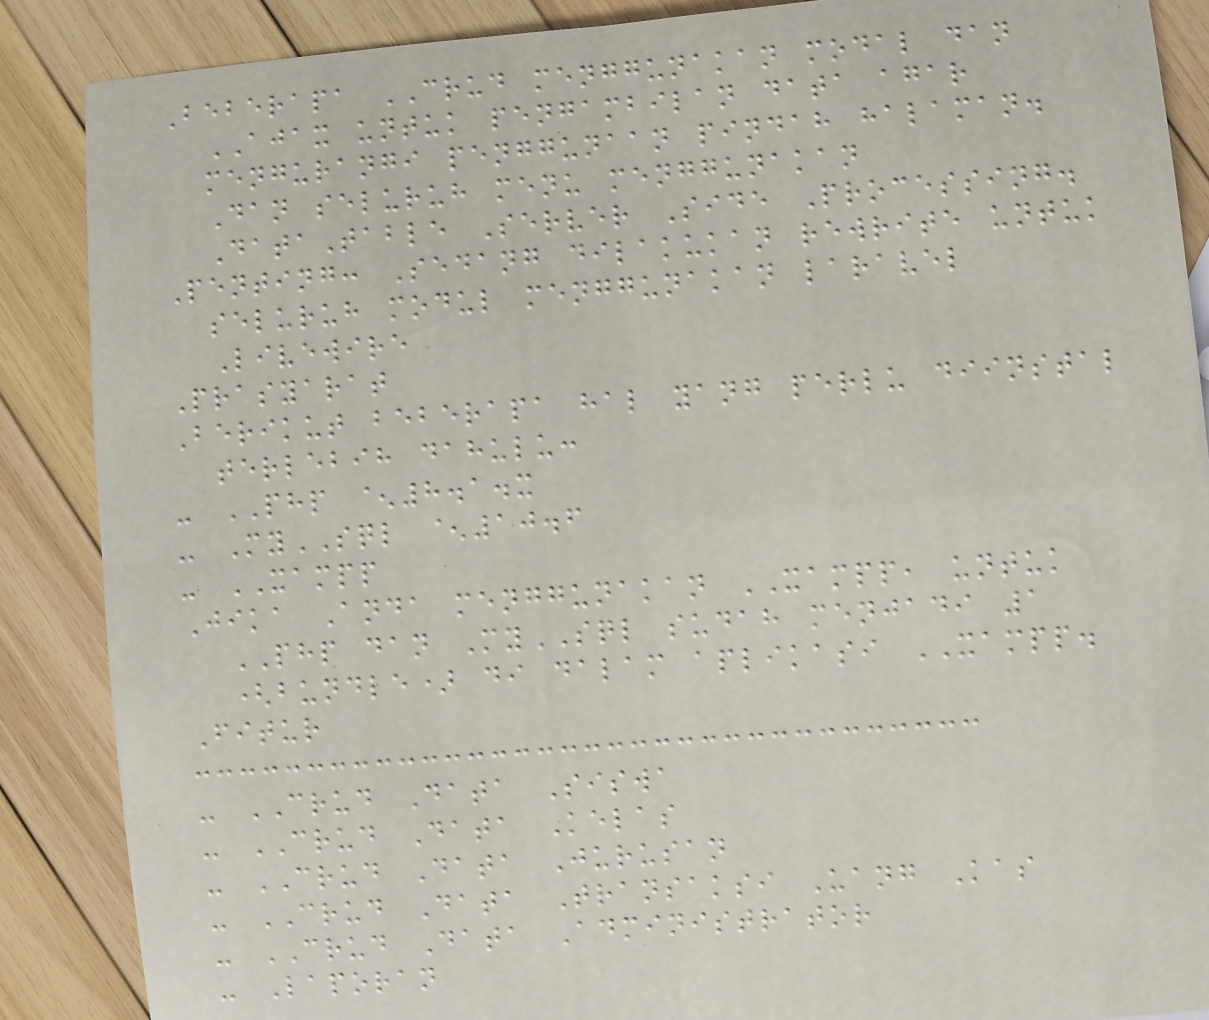Beberapa CRUD menggunakan modal dan
AJAX untuk pengambilan data agar
mengurangi penggunaan pindah halaman.
Dan seluruh menu menggunakan
DataTable Server Side Processing.
Penting: Sedang dilakukan rewrite untuk
seluruh modul menggunakan laravel
Livewire
Prasyarat
Berikut beberapa hal yang perlu diinstal
terlebih dahulu:
- PHP ^8.1.x
- MySQL ^10.6
- XAMPP
Jika Anda menggunakan XAMPP, untuk
PHP dan MySQL sudah menjadi 1
(bundle) di dalam aplikasi XAMPP.
Fitur
- CRUD Data Siswa
- CRUD Data Kelas
- CRUD Data Jurusan
- CRUD Data Transaksi Uang Kas
- CRUD Data Administrator
- Laporan
